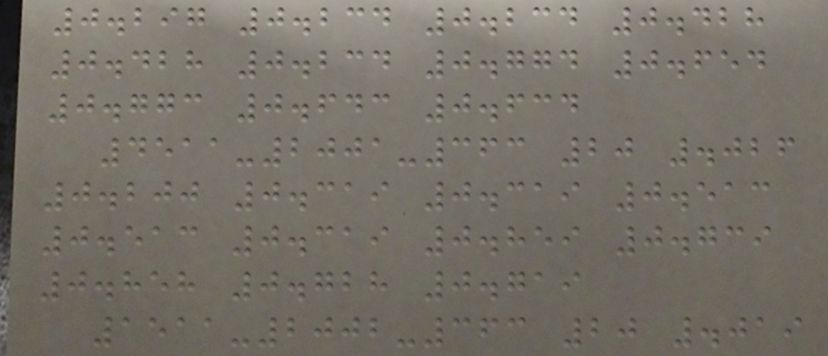0.297 0.234 0.234 0.428
0.428 0.234 0.774 0.654
0.773 0.643 0.634
4511-2001-363 20 .026
0.200 0.319 0.319 0.513
0.513 0.319 0.859 0.739
0.858 0.728 0.719
1511-2002-363 20 .019
